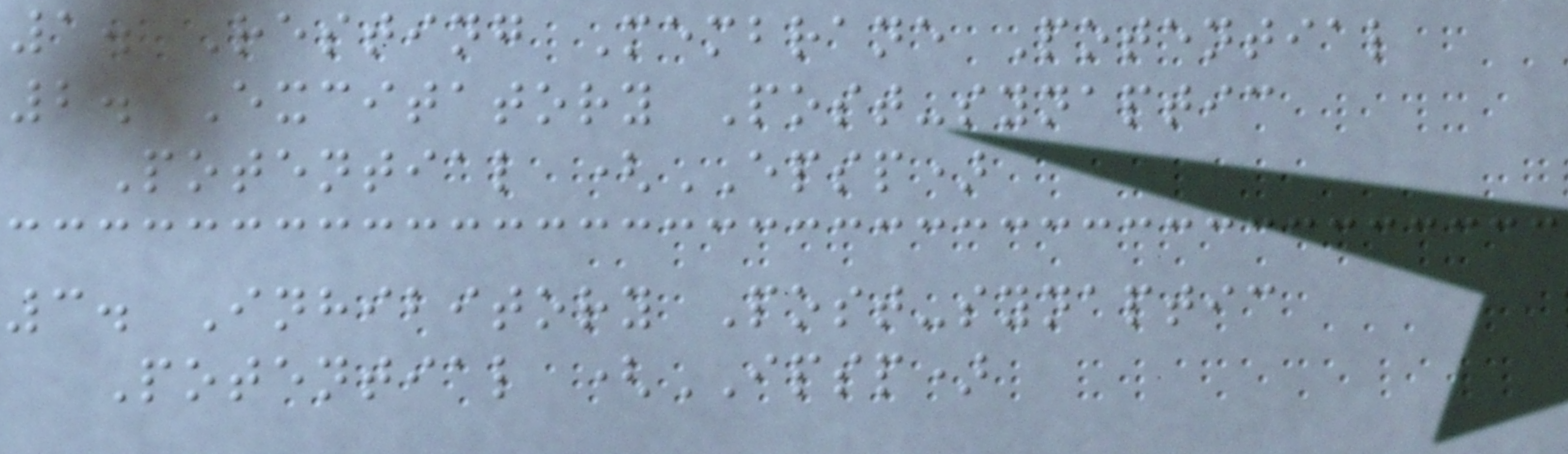1. Resting Membrane Potential
2. Excitatory Post-synaptic
Potential (EPSP)
3. Inhibitory Post-synaptic
Potential (IPSP)
